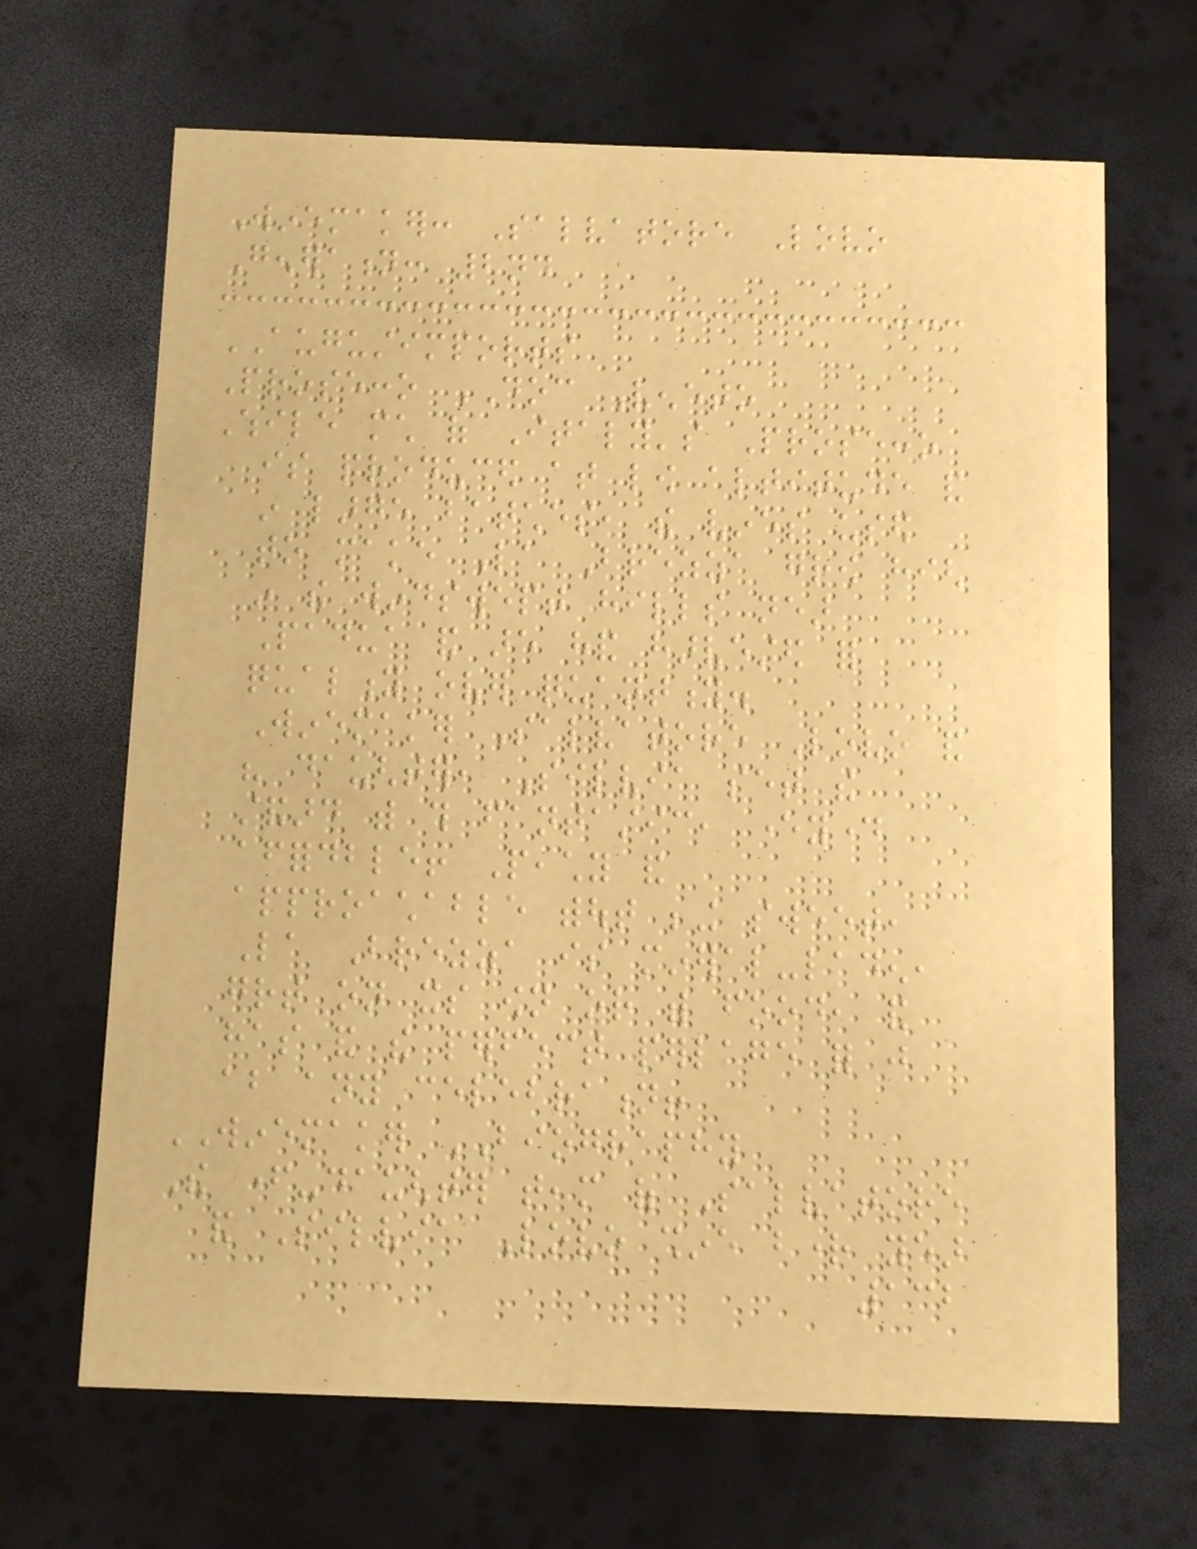Winemaker: Salvatore Lovo
Generation: 2nd
AUGUSTIMPORTS
Prosecco DOC Veneto
While much of Italy's Prosecco
is produced at low altitude and
in large batches, the vines used
to make La Brezza grow high
in the windswept hills near
Padua and are hand harvested for
quality over quantity.
Winemaker Salvatore Lovo and
his daughter, Silvia set the
standard with this fantastic, everyday
affordble! Peachy and
approachable without being sweet,
La Brezza is mineral-laden,
great on its own or with food, and
has and the perfect perlage for just
about any celebration!
WINEMAKER BIOGRAPHY
The father-daughter team of Salvatore
and Silvia Lovo shine bright year
132
